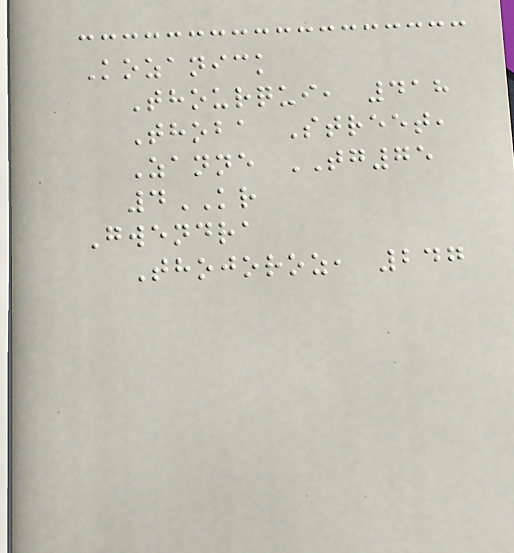Kozanick
Thourqui, 418
Thoba Street,
Zanne TG75
4KR
Gwendra
Thojoroz, 247
